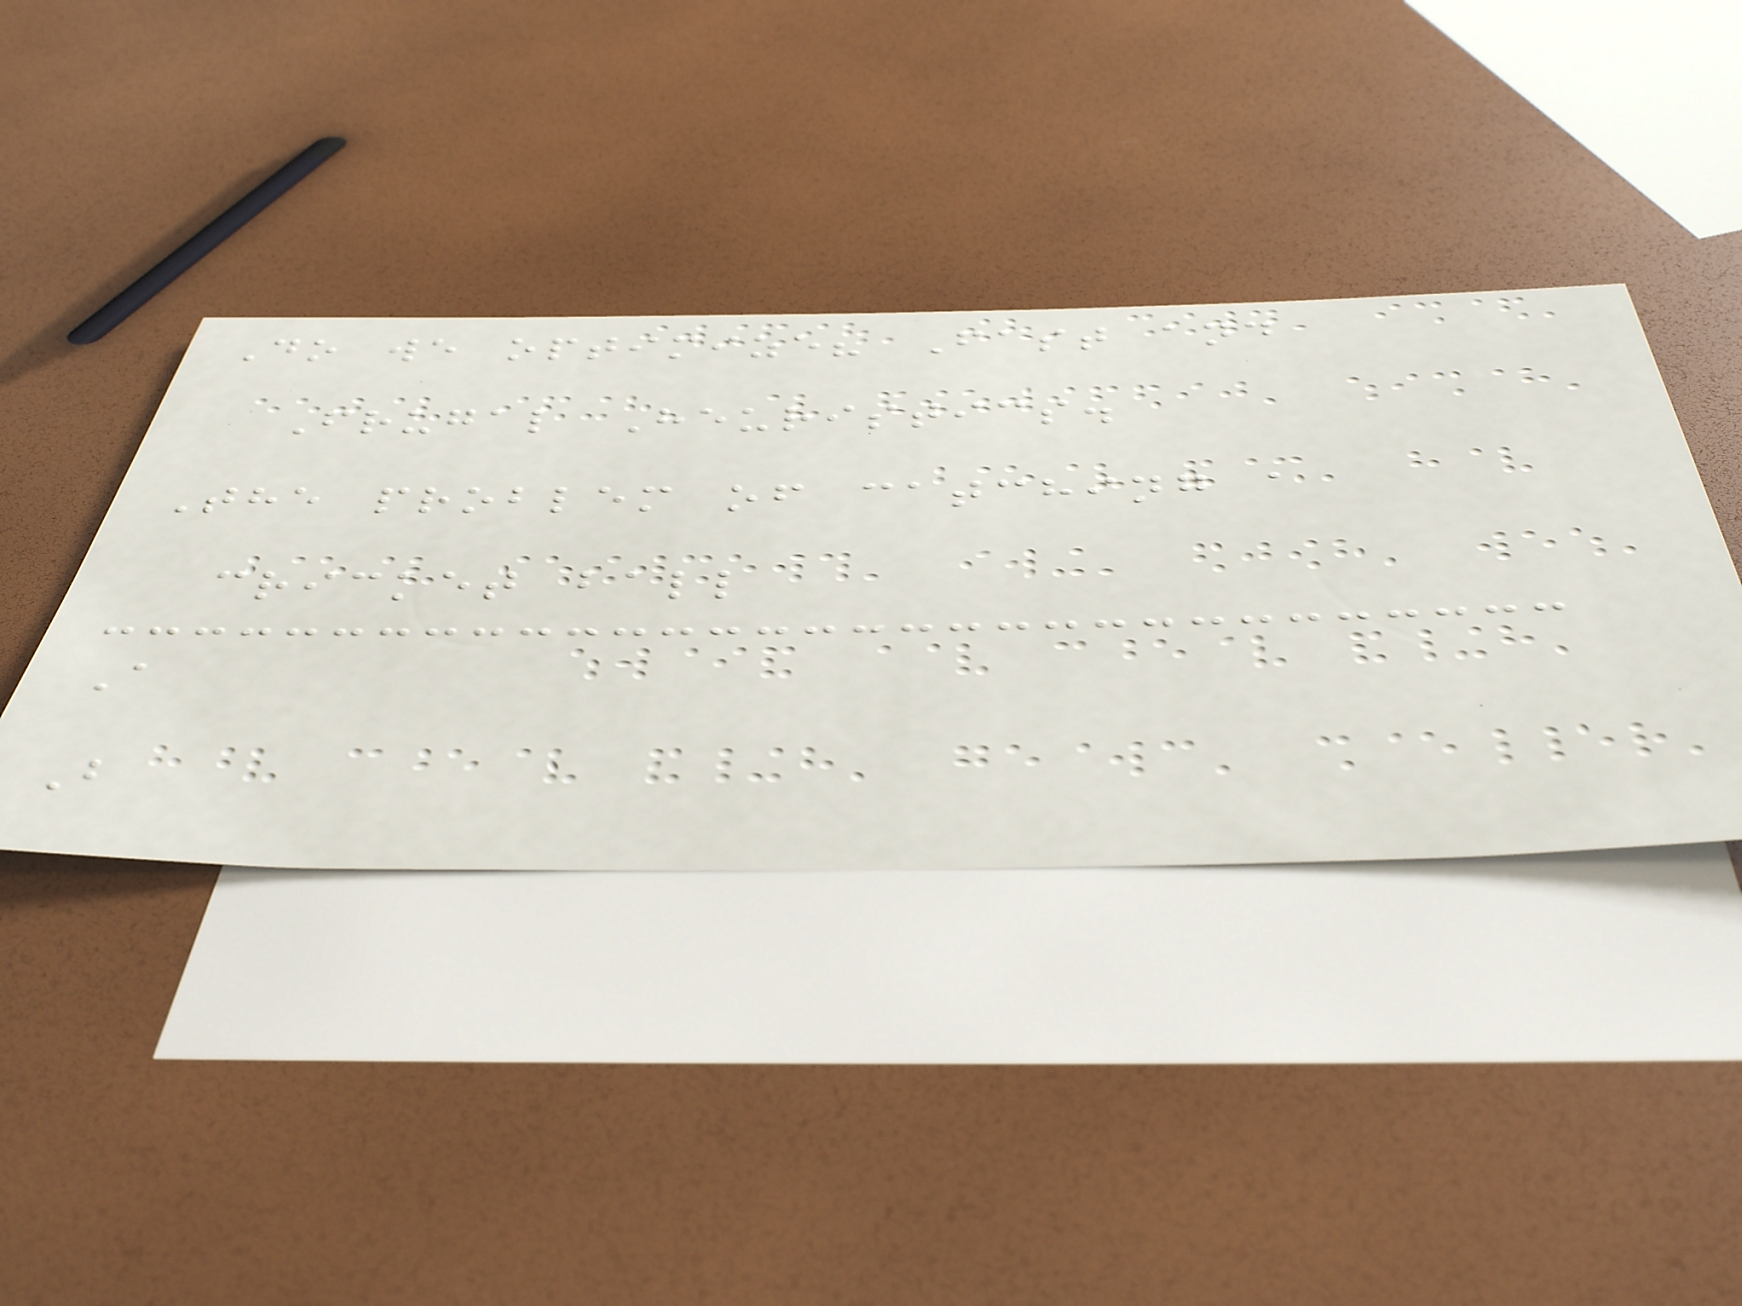Do we optimize? Fast and
Frugal Heuristics.
The problem of catching a
cricket ball
A
B
